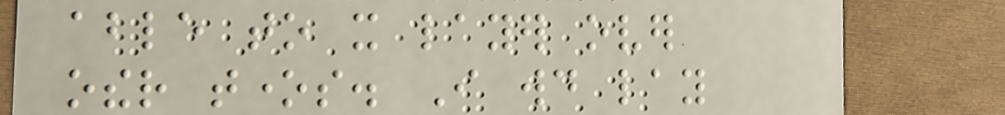able to it layer over
other tones. I would lay
